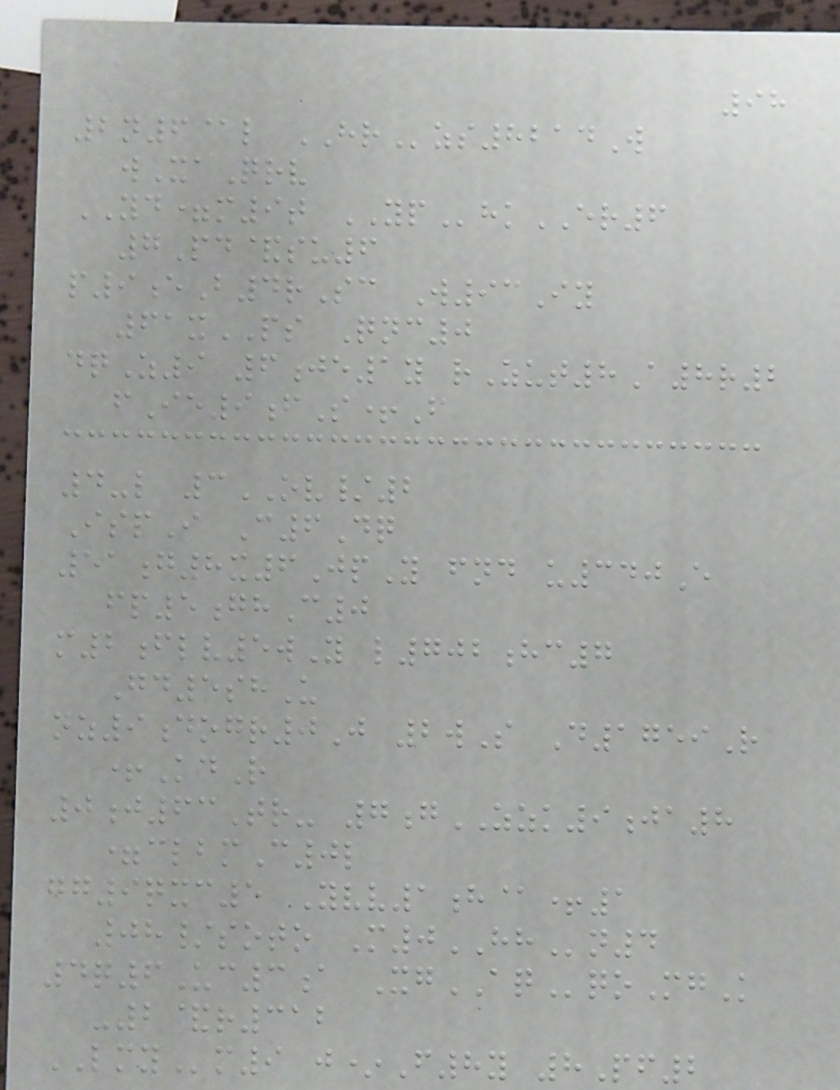98
2n6@l HRzs8214W
wXaQrv
YD=m9t YPhkER6
7Pd&su6
p9eB4rSc W93Iy
61xPS Qnc0
dqZ9 6je1y rZut8A8r2
fIe9fS+F
4-l 3OV/2
IspI C6Dq
51g8x6JpY fnd u340E
fp5ghC0
m2flv5wY l702hc7
Gd5shU
nz9dogr0J 2wS D1759R
+KdR
0j63Tr- 7gZZK9ja8
=clbmC0l
gg9qxc5 Yvv1h@+1
08/soto M0HHn4
4q6Uc3a XgAQqoMgK
-2&r312
LMYm9 j*F8y 8Pf2
